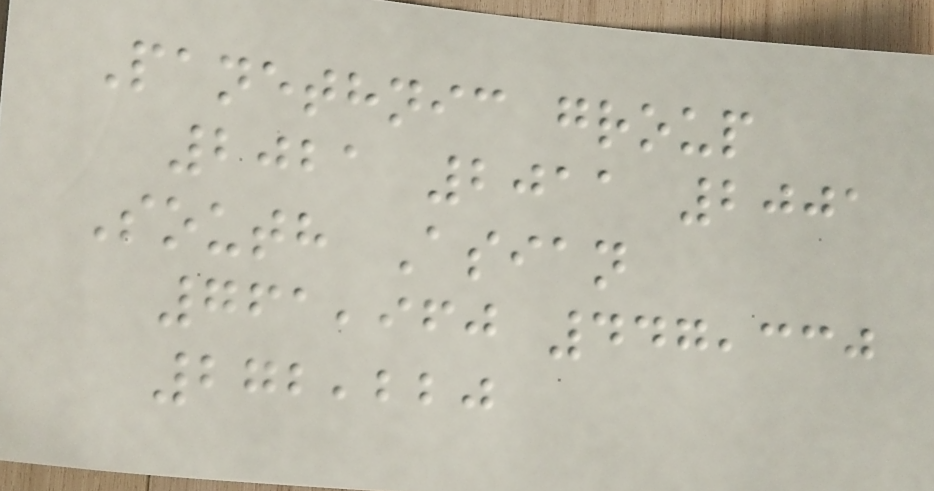Panethnic group
2021 2011 2001
South Asian
761,960 447,330
272,220
